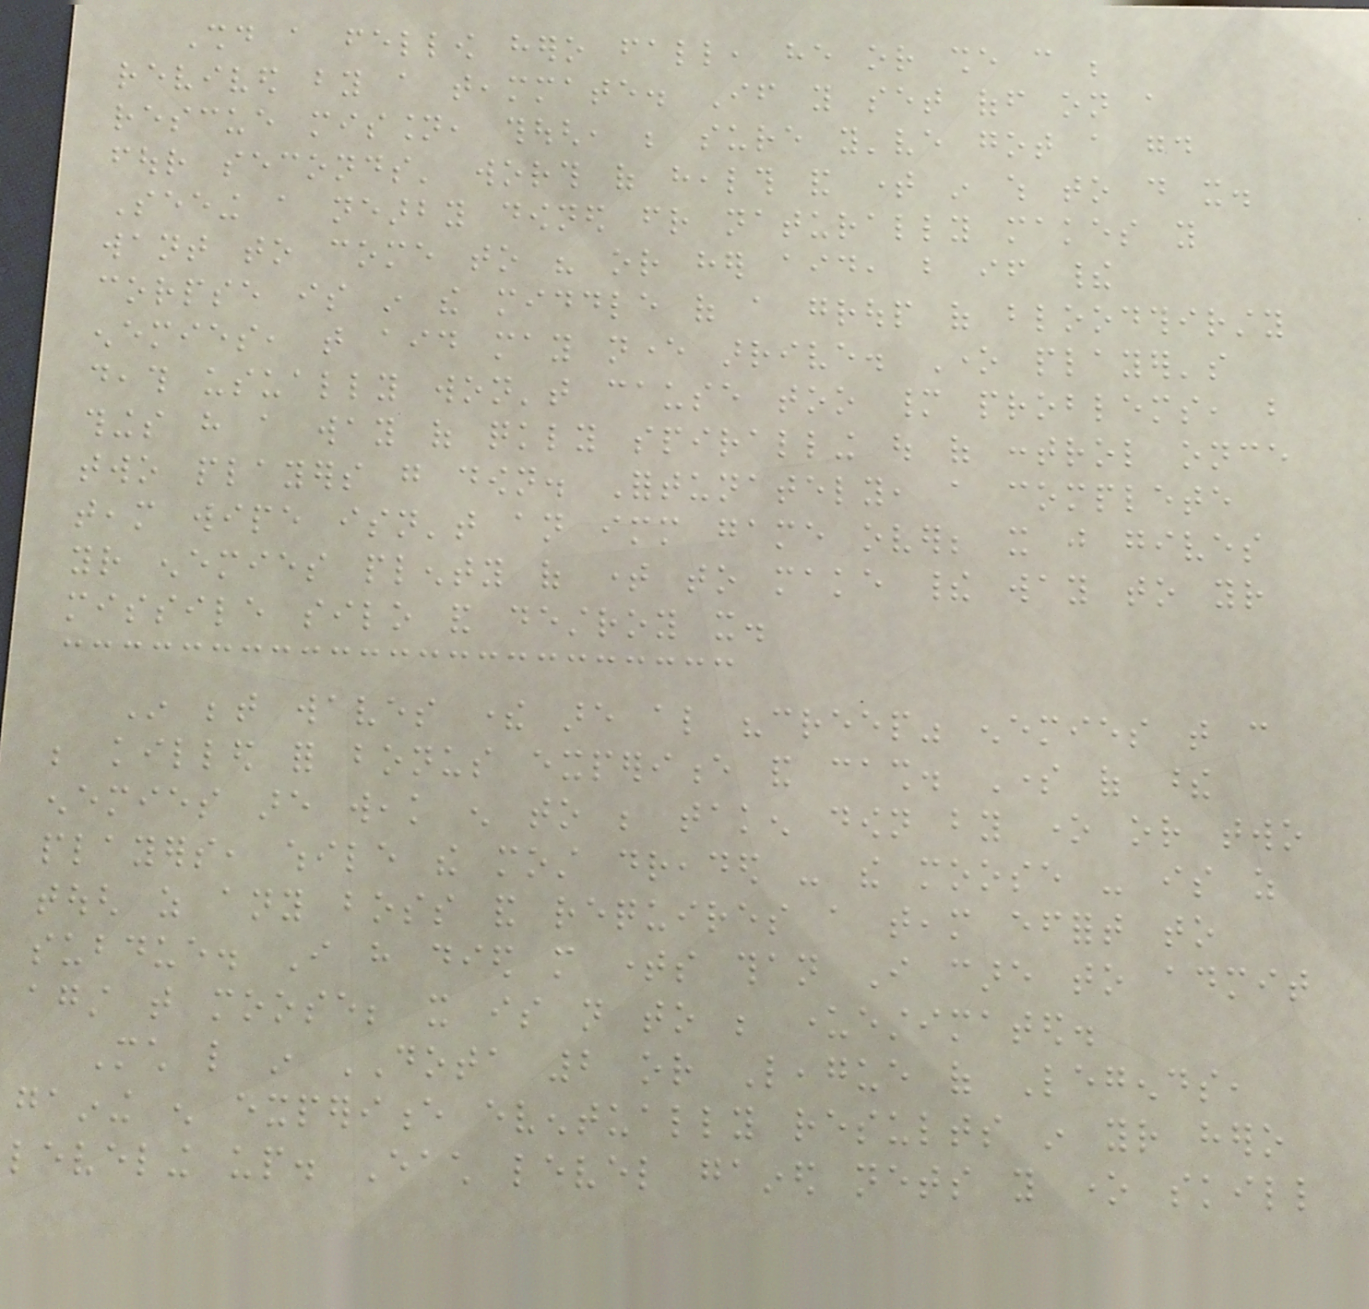Should a fellow hero fall, he or she can be
revived by a teammate. If you set off on a
rescue mission, though, be sure you've got a good
four seconds' worth of health and time in which to do it.
Seeing a nearby downed friend naturally makes you
want to come to his or her aid, but if their
corpse is in the middle of a group of bloodthirsty
enemies, that aid may never arrive. One player's
death usually won't cause too many problems, but
things have a way of quickly spiralling out of control once
two players go down. Fortunately, a complete
team wipe isn't an immediate game over; it just gives
your enemies plenty of time to make their way to your
missile silo and destroy it.
In between waves there are also "creep" enemies that can
be killed for bonus experience and cash. Some of these
enemies are weak enough to be taken down by one or two
players, while the most dreaded - the moose - is as
tough as any boss and requires a team effort to
subdue. I have died more times than I care to admit
against that moose; it is not to be underestimated.
Much like in DOTA 2 or League of Legends,
gaining enough experience eventually results in your hero
leveling up. Each level gained nets you one skill
